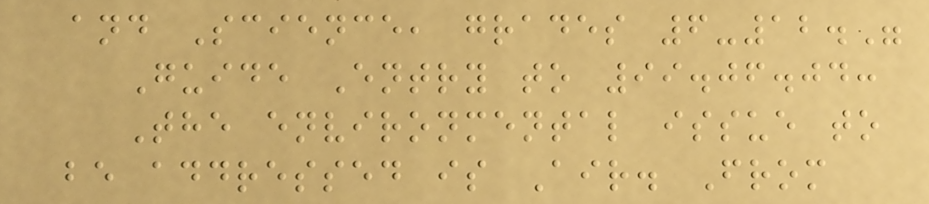and Science, grades 6-12."
Guide Entry to 99.06.04:
The environmental issue to
be addressed is Air. From
